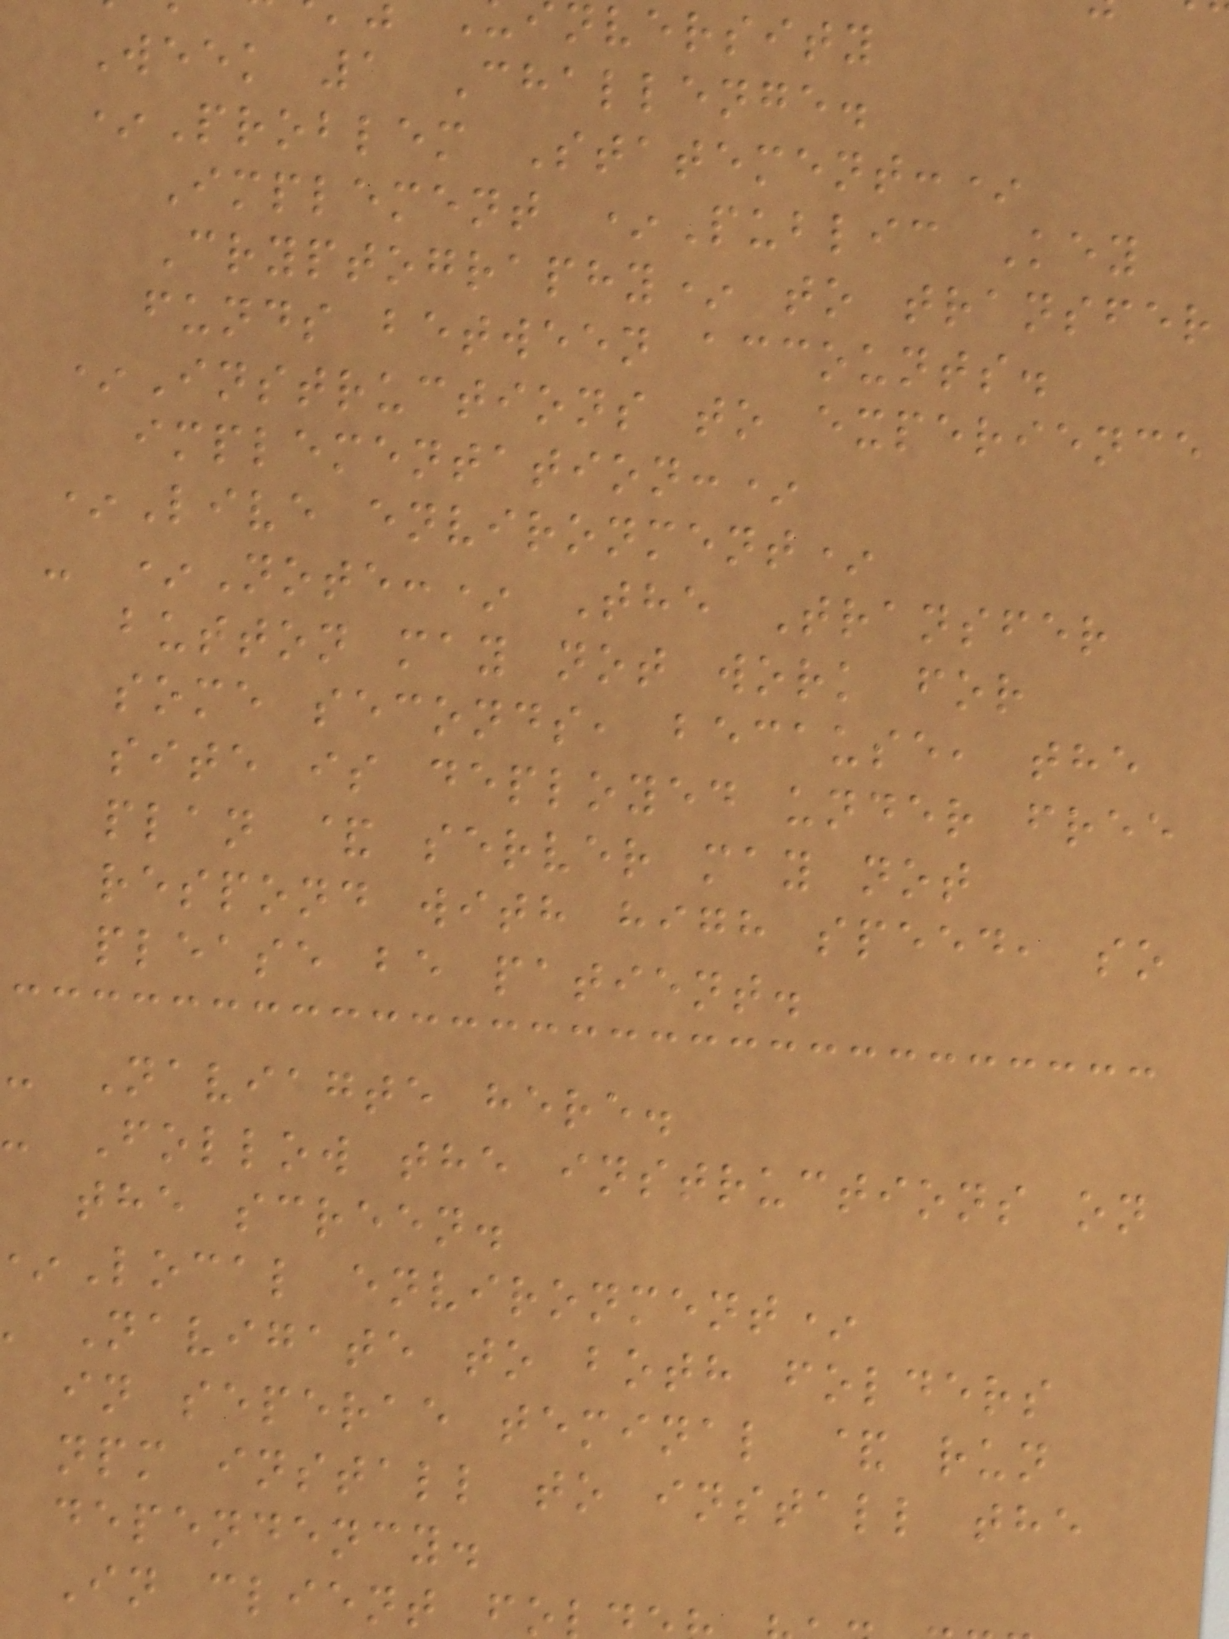nversity
Week 1 Challenge.
*Problem Statement:*
Implement *Public Key
Cryptography* to transfer
funds between accounts.
*Instructions to experience
implementation:*
*Live environment*
- *Note:* The Transfer
button may not work for
some seconds, because, the
site is deployed under free
plan & server may not
respond with high speed, so
please be patient.
- Naviagte here.
- Follow the instructions on
the screen.
Local environment*
Navigate to both folders
in seperae teminal & run
npm install to install the
dependency.
In client fo
